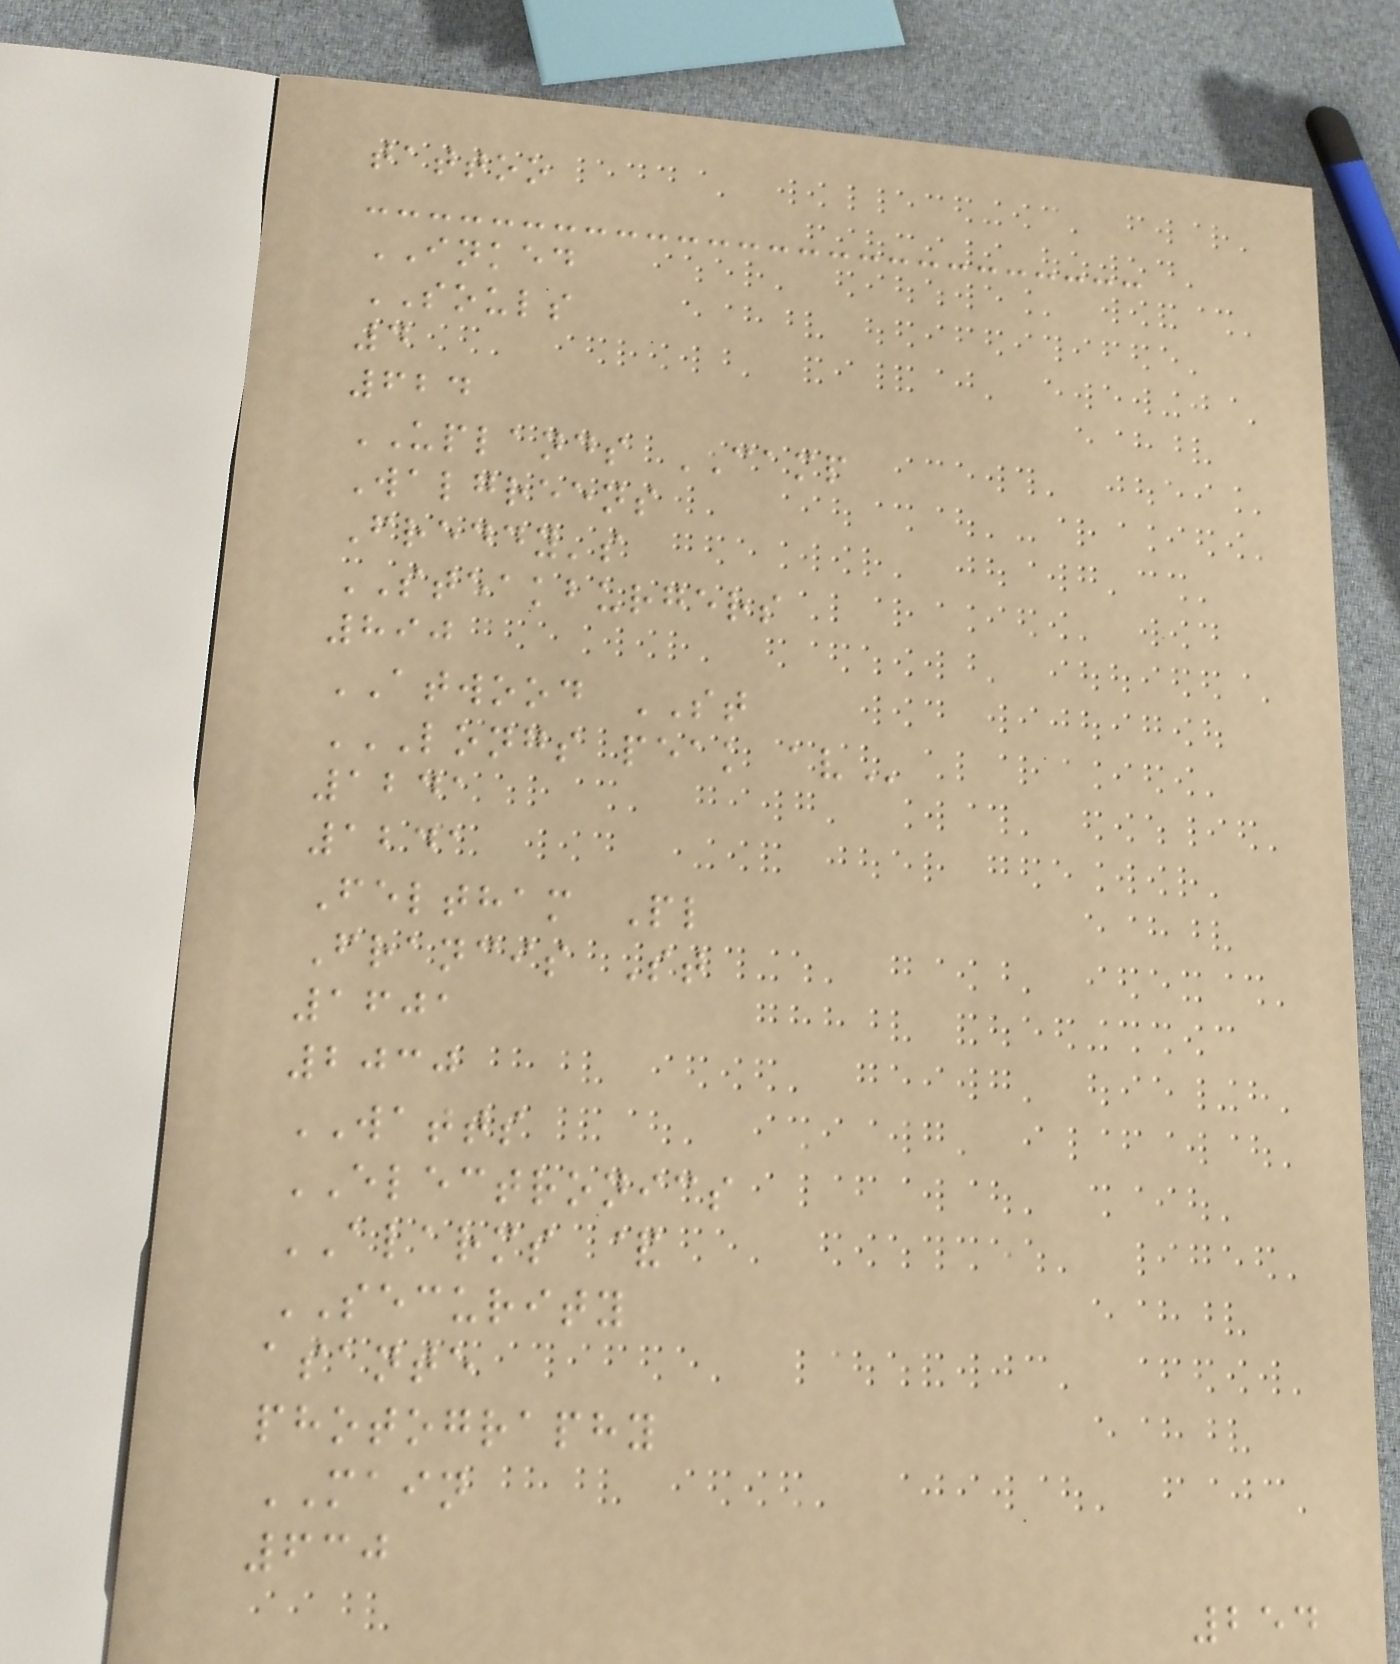tattoo
INKED
SOULS
4
624
UPLANDS CAMP
Walgreens
Freddy's
STEAKBURGERS
890
ATWOOD ST
LONGS PEAK AV
1241
1241
Feltham Pl
Francis St
1601
2030
WATTS
ELECTRONICS
ALARMS &
SECURITY
asante
photography
MAIN
630
254
